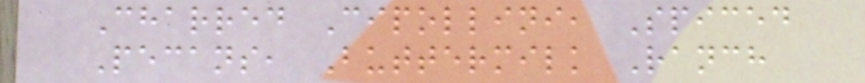Charred Cipollini, Spiced
Pecans, Buttermilk Ranch
